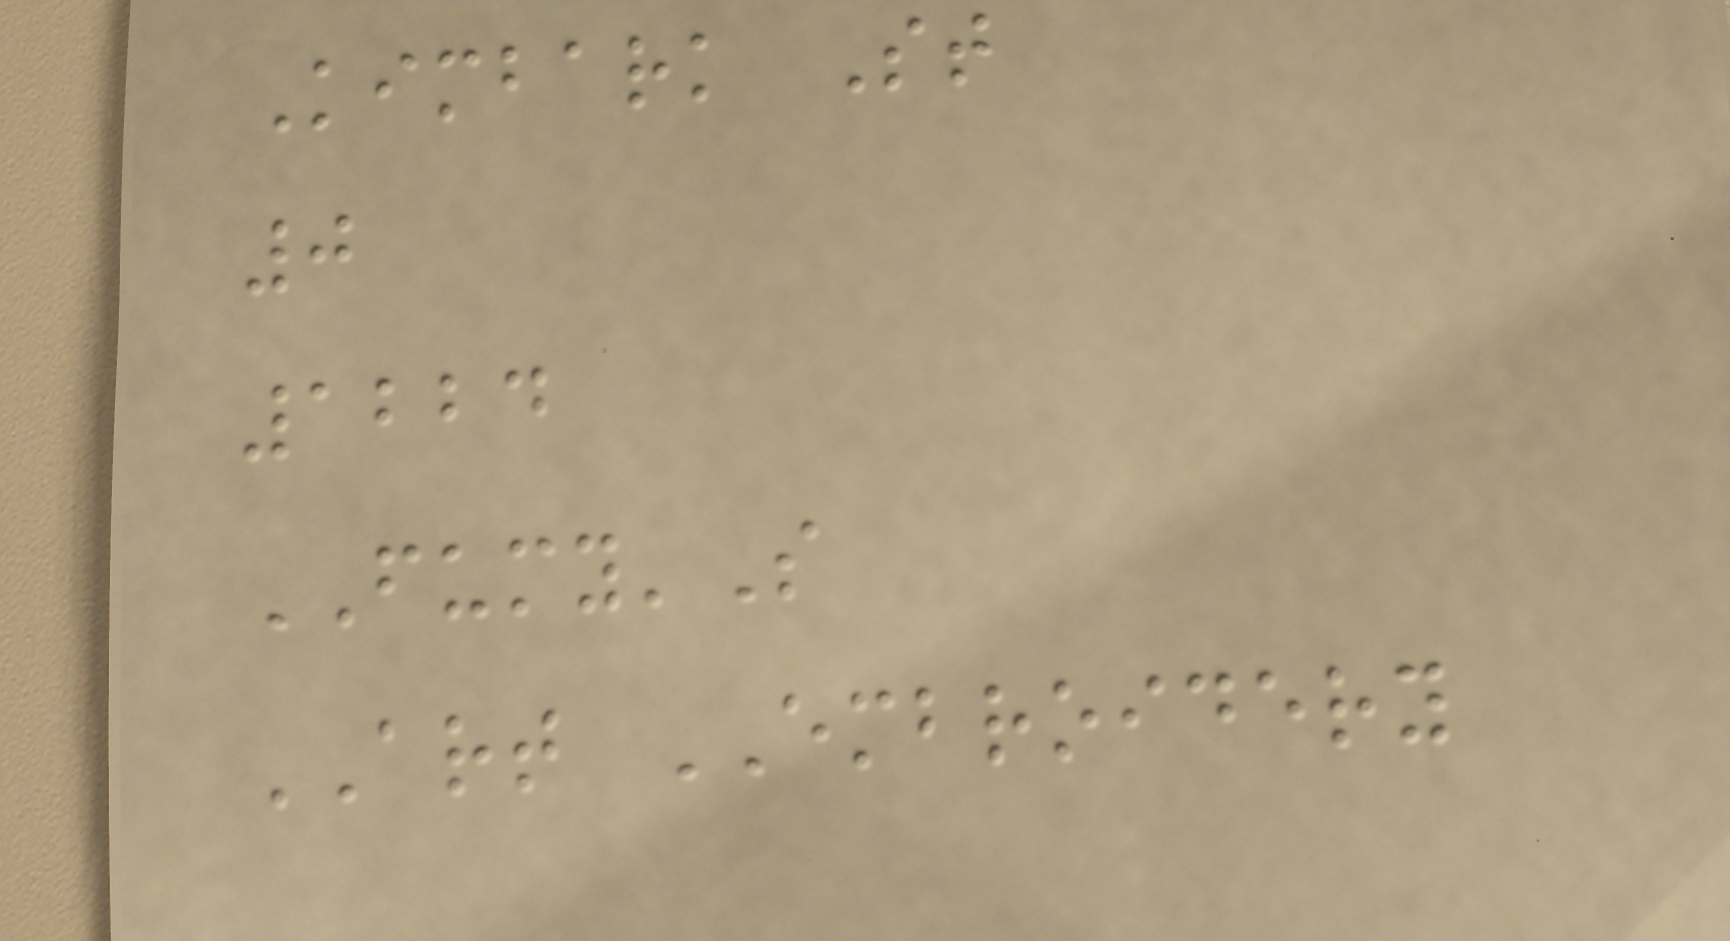Kimbark St
0
1224
FUMY'S
ART EMBROIDERY
